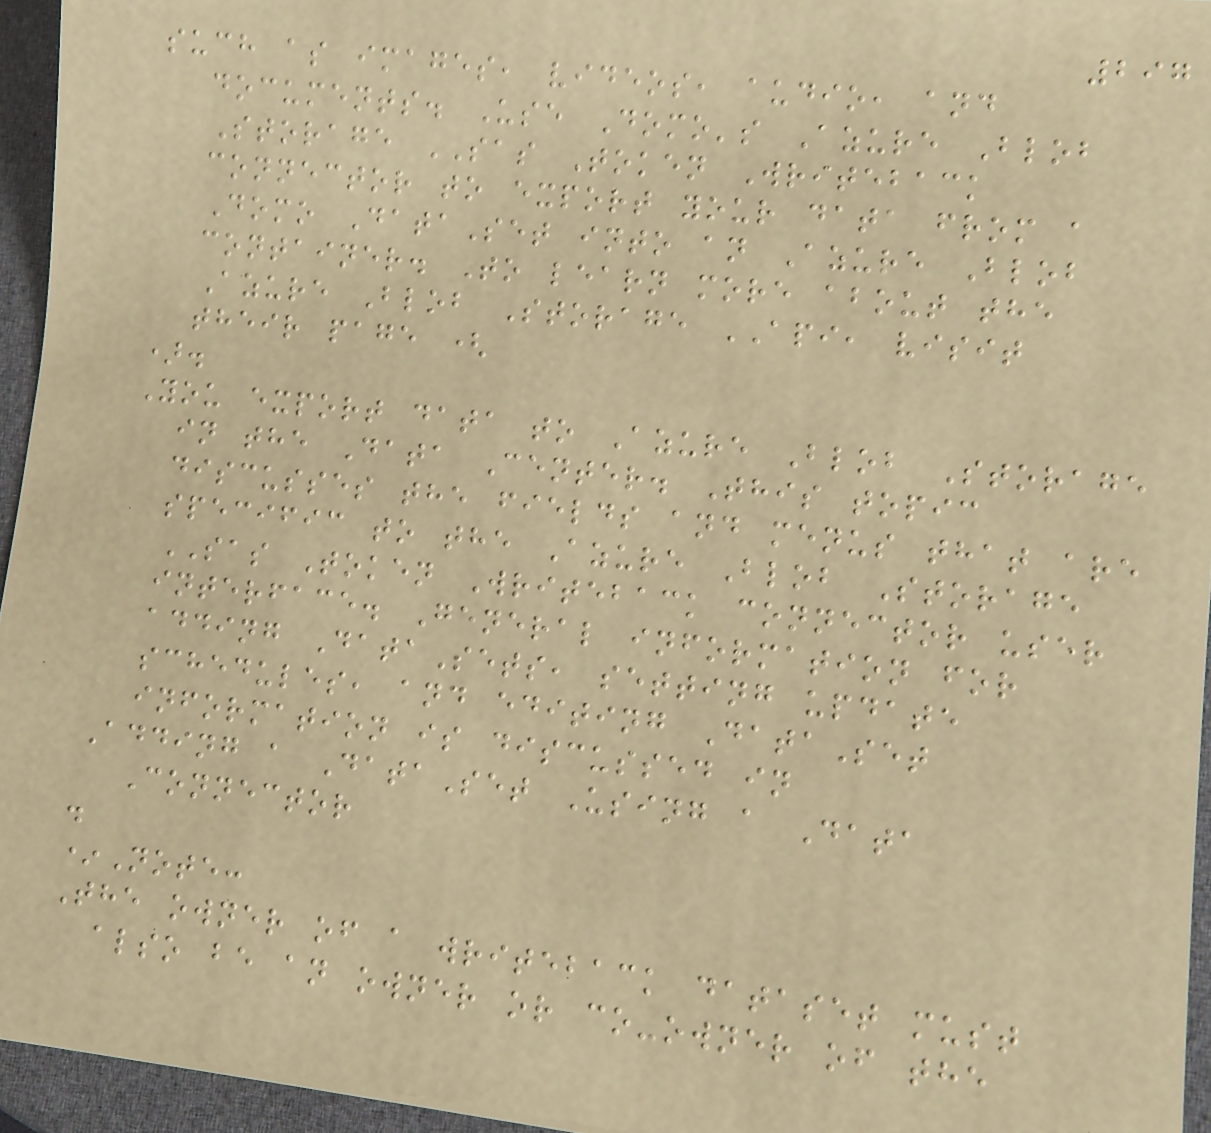297
such as images, videos, audio, and
documents. Use Domo's Azure Blob
Storage SAS Token Writeback
connector to export your data from a
Domo DataSet into an Azure Blob
container. To learn more about the
Azure Blob Storage API, visit
their page (
).
You export data to Azure Blob Storage
in the Data Center. This topic
discusses the fields and menus that are
specific to the Azure Blob Storage
SAS Token Writeback connector user
interface. General information for
adding DataSets, setting update
schedules, and editing DataSet
information is discussed in
Adding a DataSet Using a Data
Connector
.
*Note:
The owner of a writeback dataset must
also be an owner or co-owner of the
